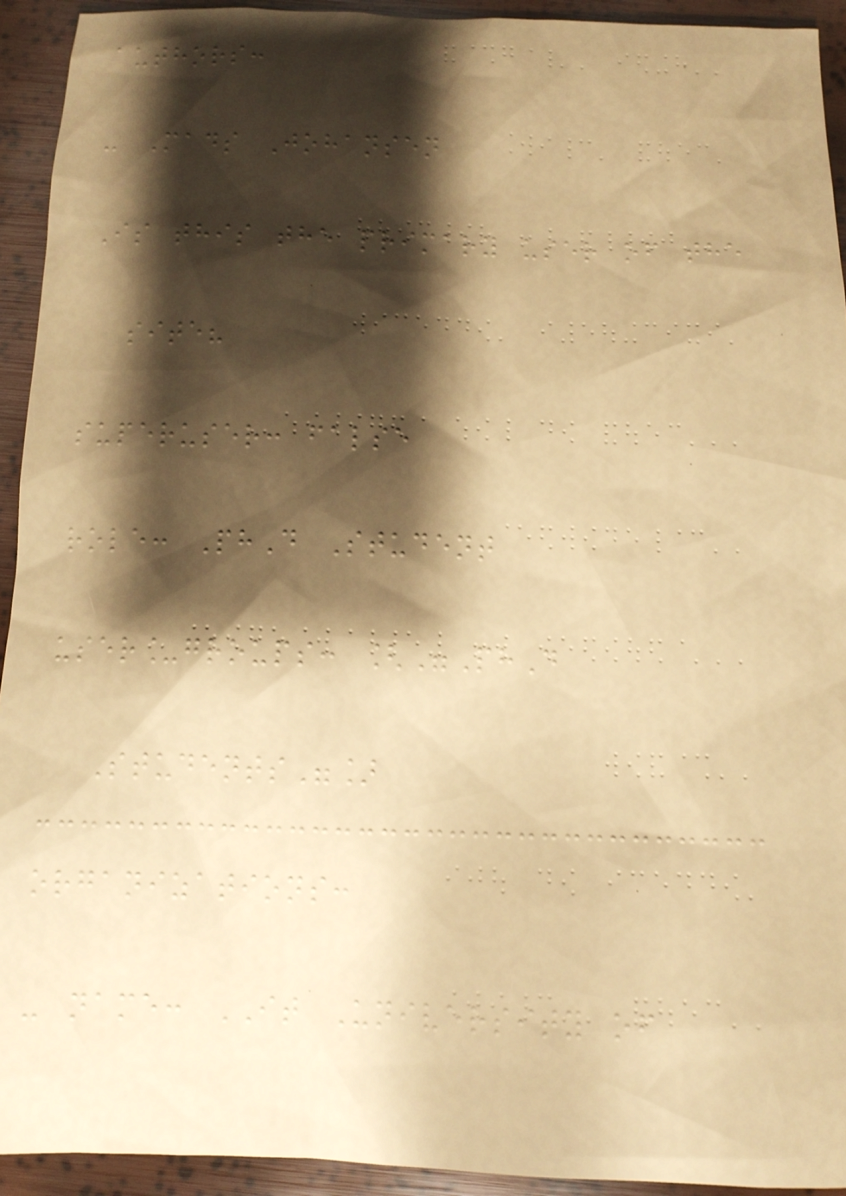authors:
- Mads Johansen
Is this the primary user of the
site?
superuser: false
role: PhD Student
user_groups: ["PhD
Students"]
organizations:
- name: IT University of
